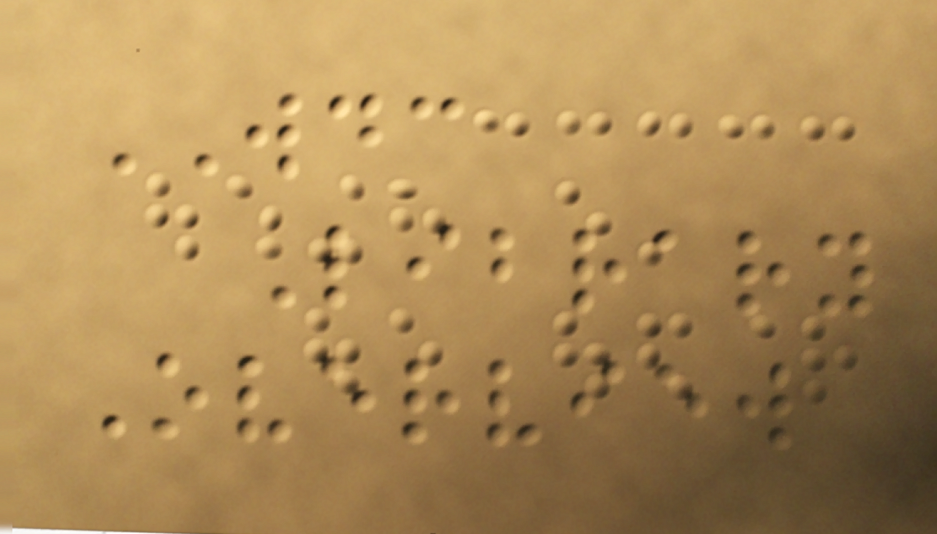WDC
Library
Overview
